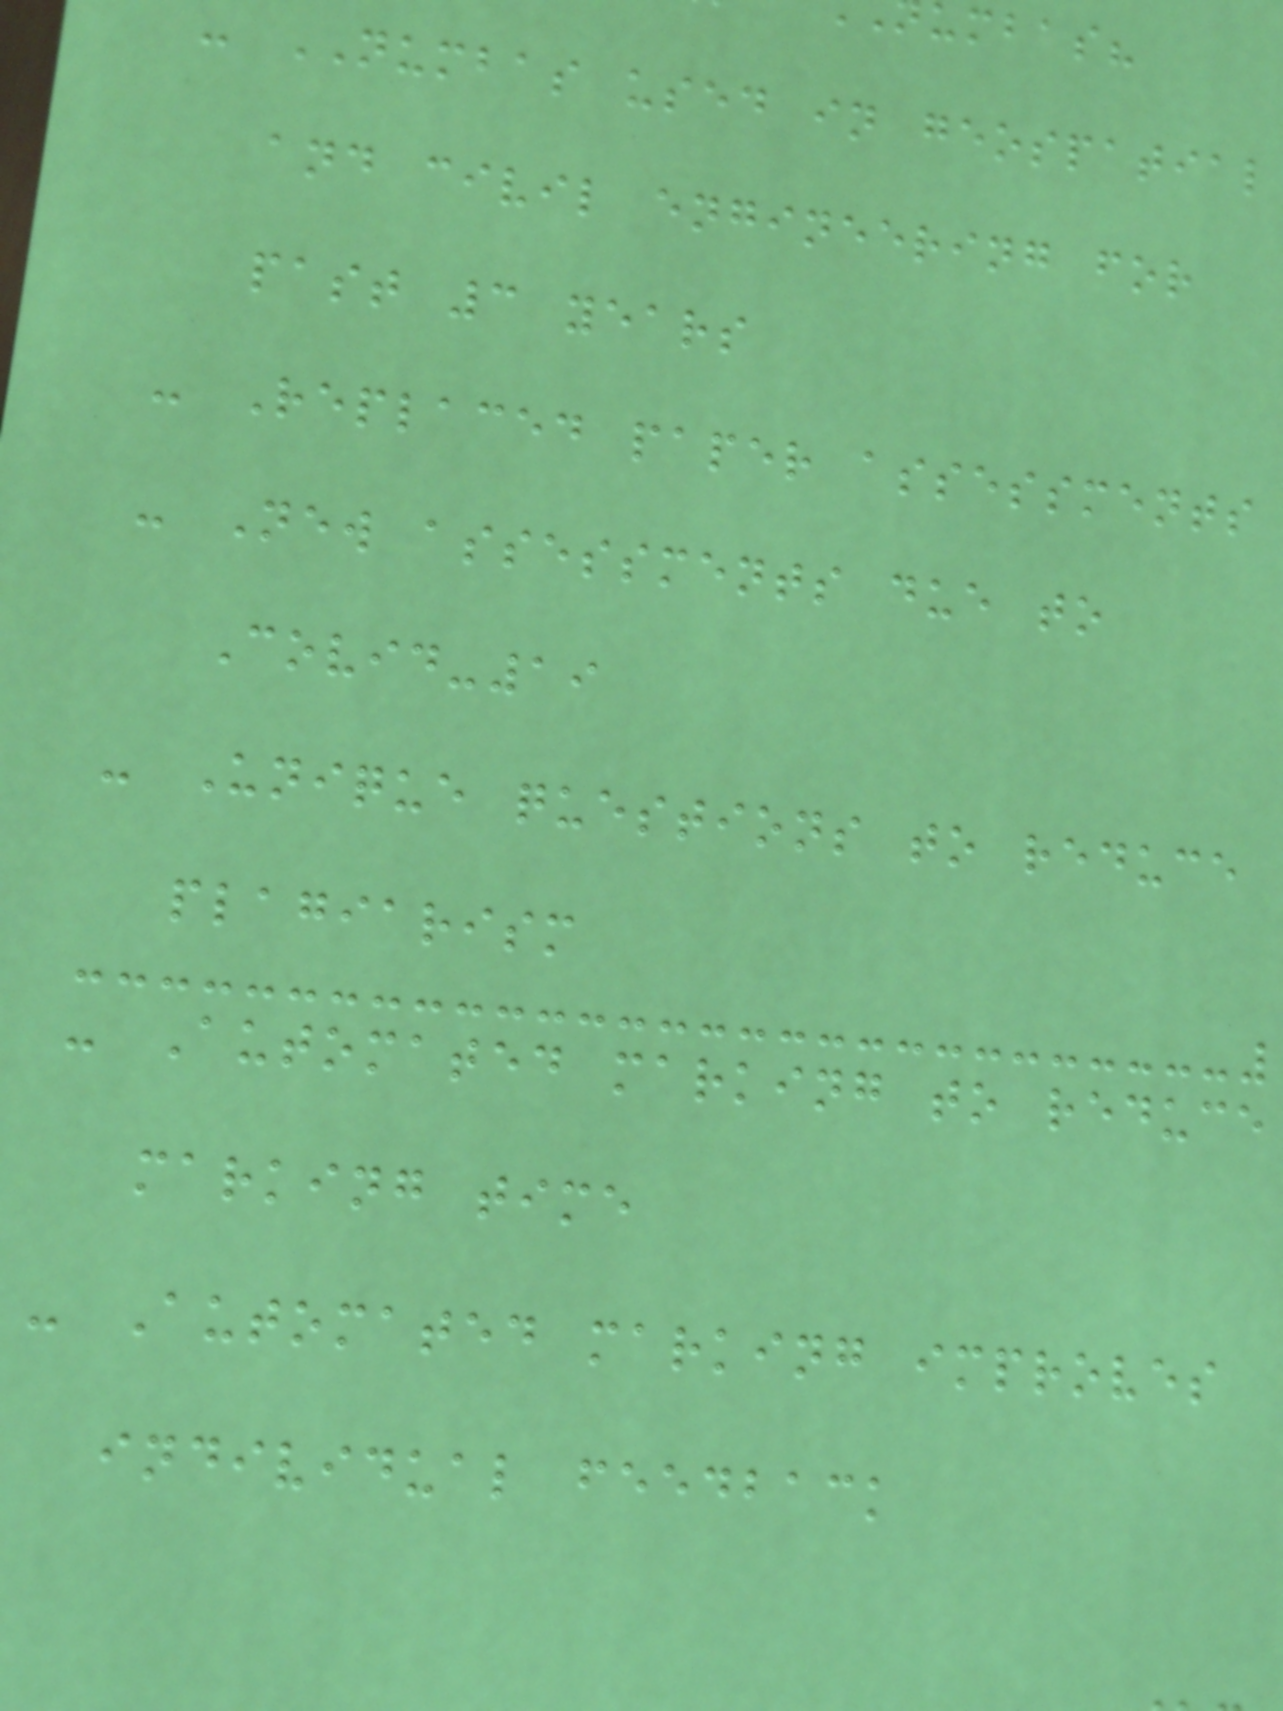- NUMBAS used in geospatial
and civil engineering for
past 3 years
- Replaced paper assessments
- New assessments due to
Covid-19
- Unique questions to reduce
plagiarism
- Automated marking to reduce
marking time
- Automated marking improves
individual feedback
